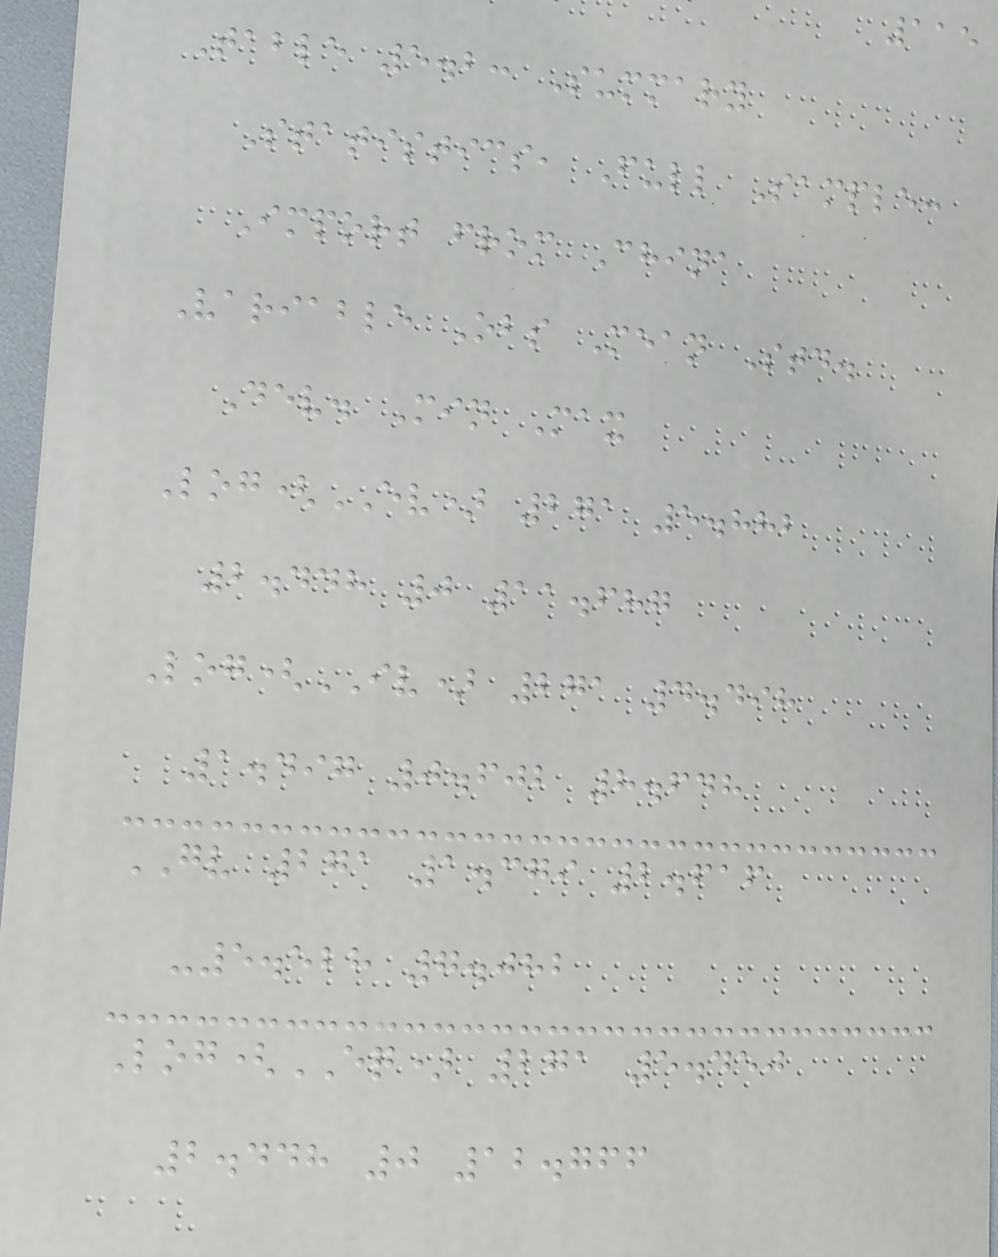115
Table 5.2: Summary
Statistics, Full Sample:
Import from China
Variable Obs Mean Std.
Dev. Min Max
Log(EV) 271 5.882
2.448 0 11.687
Log(IV) 271 4.498
1.497 0.602 8.648
GV 271 1.379 2.616
-5.528 7.082
Log(EQ) 271 5.450
2.448 0 12.766
